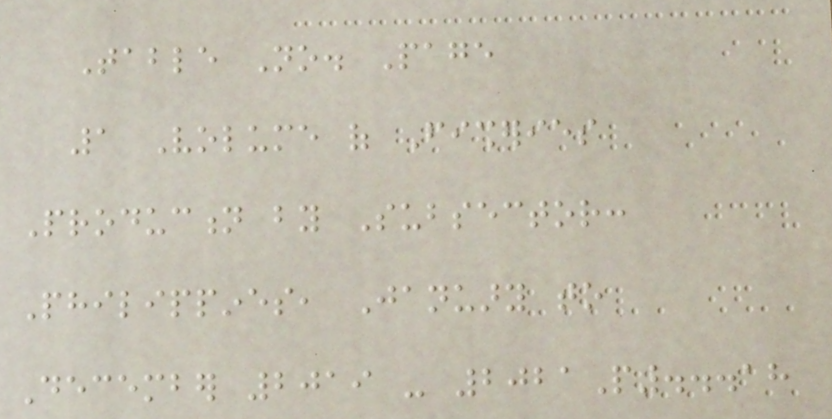Table No. Page
1 Volume of Fisheries
Production by Subsector:
Philippines, January to
December 2019 - 2021P...18
